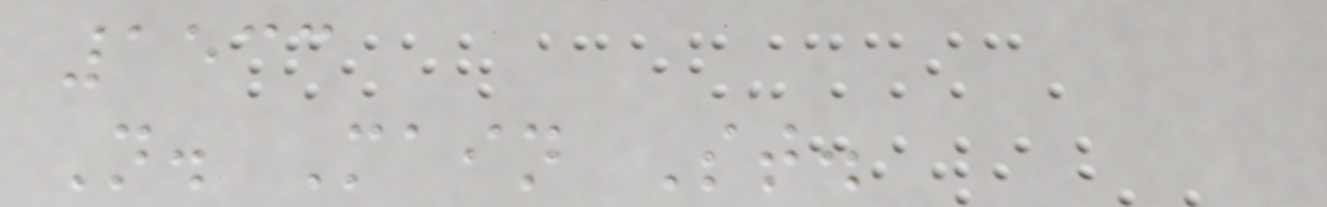1533
N. Main St.
